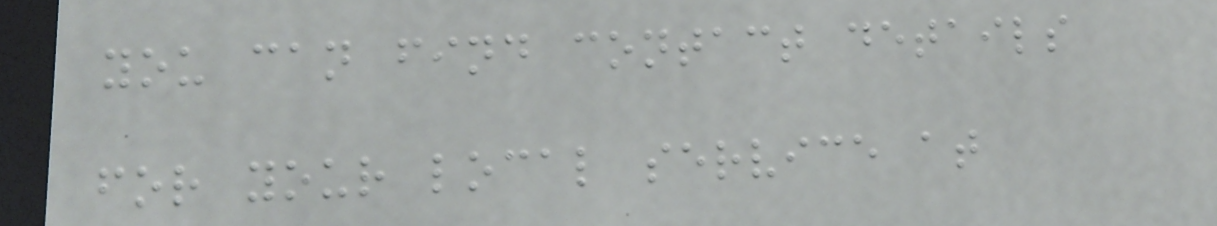you can find contact details
for your local service at
